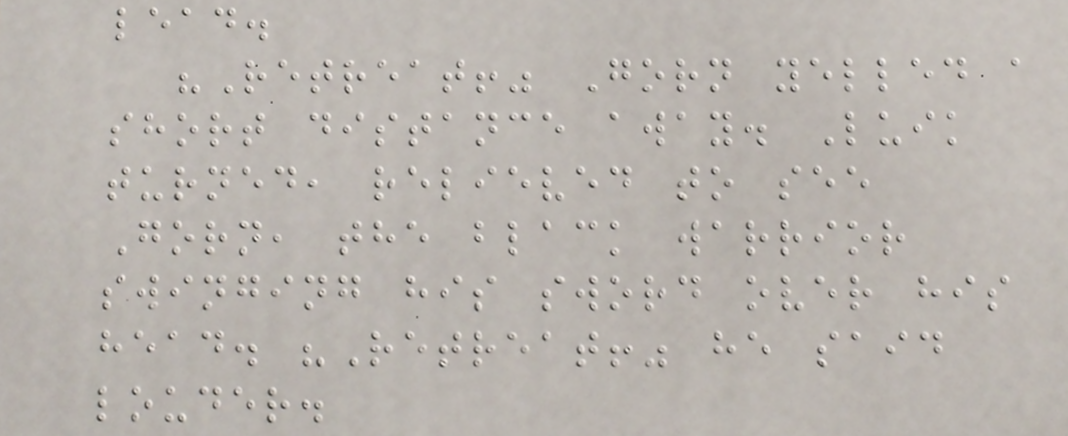lead.
"Retreat!" Gorn yelled a
short distance away. Luik
turned, relieved to see
Gorn, the black warrior
swinging his sword over his
head. "Retreat!" he said
louder.
